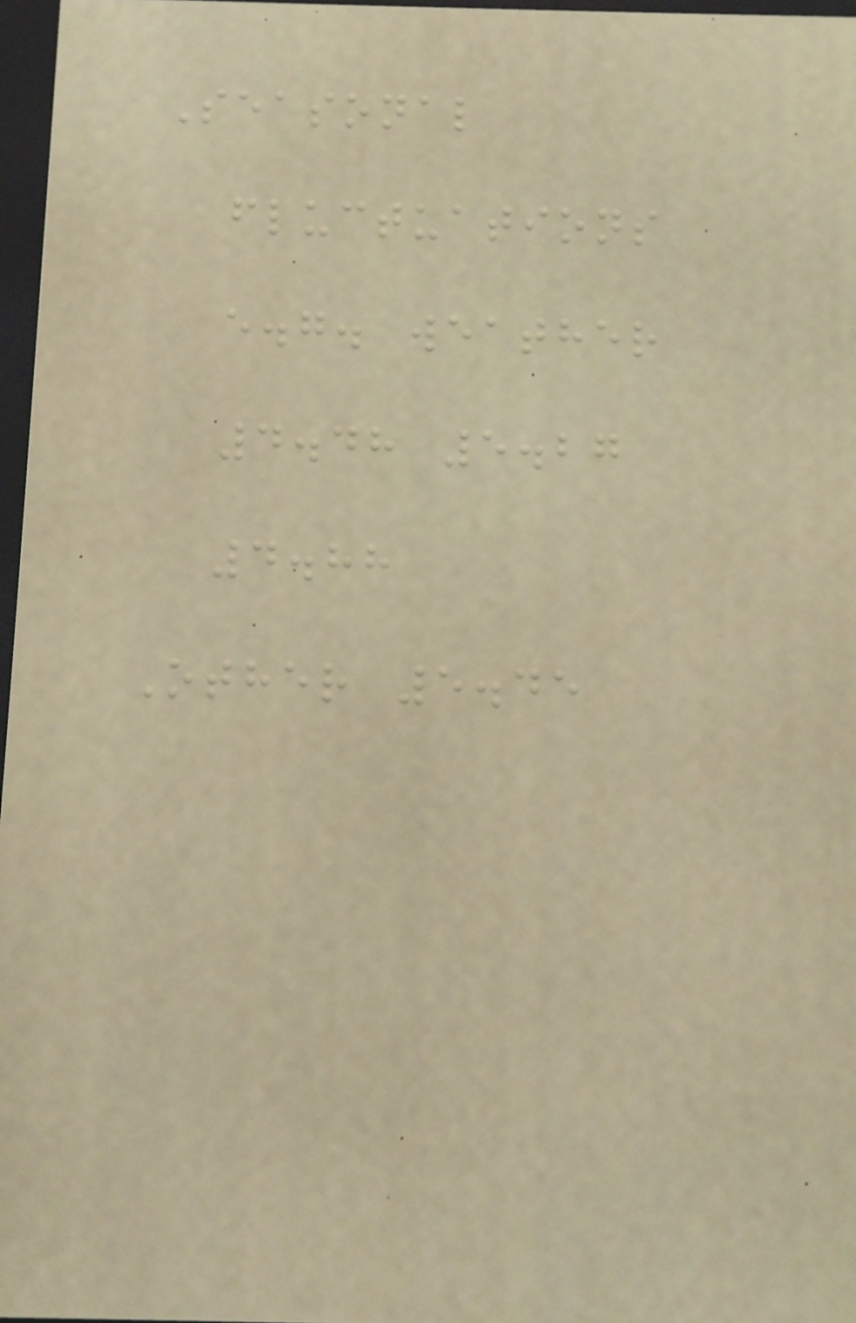Seasonal
fluctuations
e.g. weather
4.48 5.27
4.88
Other 5.45
